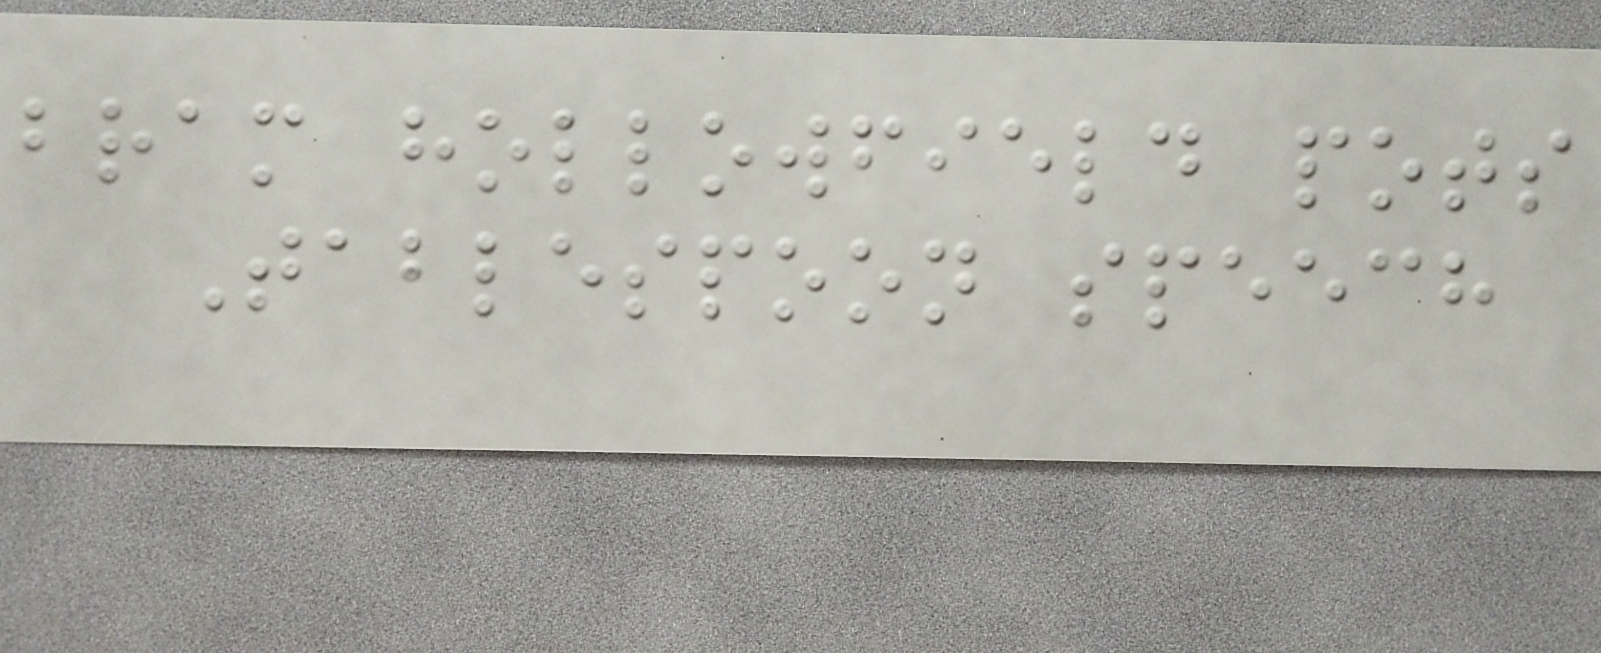bram hollowfield pots
Tablespoon speech
